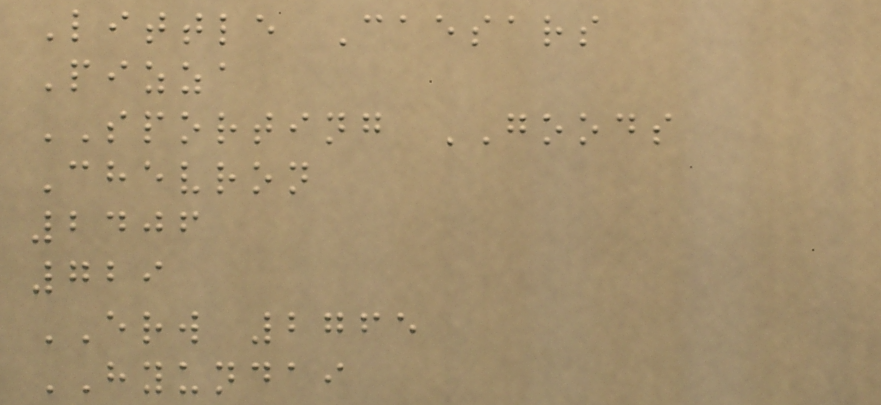Little Caesars
Pizza
SPORTING GOODS
Chevron
2406
729
ERW 2765
HYUNDAI
